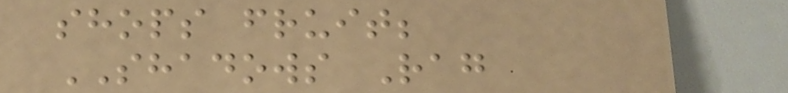shops fruit;
SHADOWS Rag
